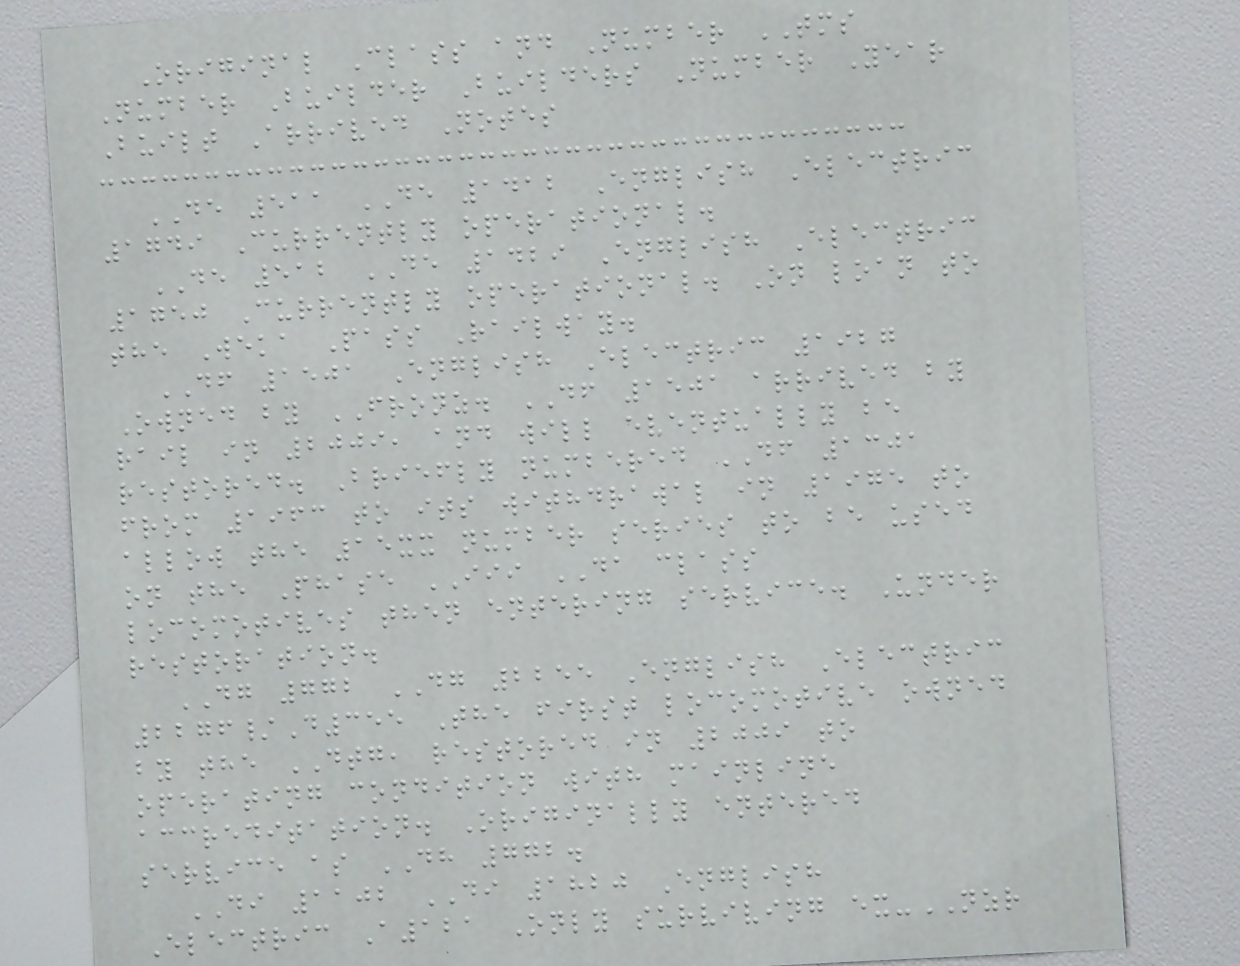Original Class and Number TMS
Number Builder Builders Number Year
Built Arrived Notes
DE 511 DE 1412 English Electric
1749 Currently operational.
DE 512 DE 1429 English Electric
1750 Currently operational. On loan to
the Weka Pass Railway.
DF 1501 English Electric 1927
Owned by FRONZ. DF 1501 arrived by
rail in 2009, and will eventually be
restored. Briefly numbered DF 1301
from 1963 to its withdrawal in 1975 to
allow the 15xx number series to be used
on the Phase III DA class
locomotives then entering service. Under
restoration.
DG 772 DG 2255 English Electric
2276/D355 The first locomotive owned
by the DTG, restored in 2009 to
operating condition with mainline
accreditation. Originally entered
service as DH 772.
DI 1102 DI 1820 English
Electric A121 Only surviving ex-NZR
